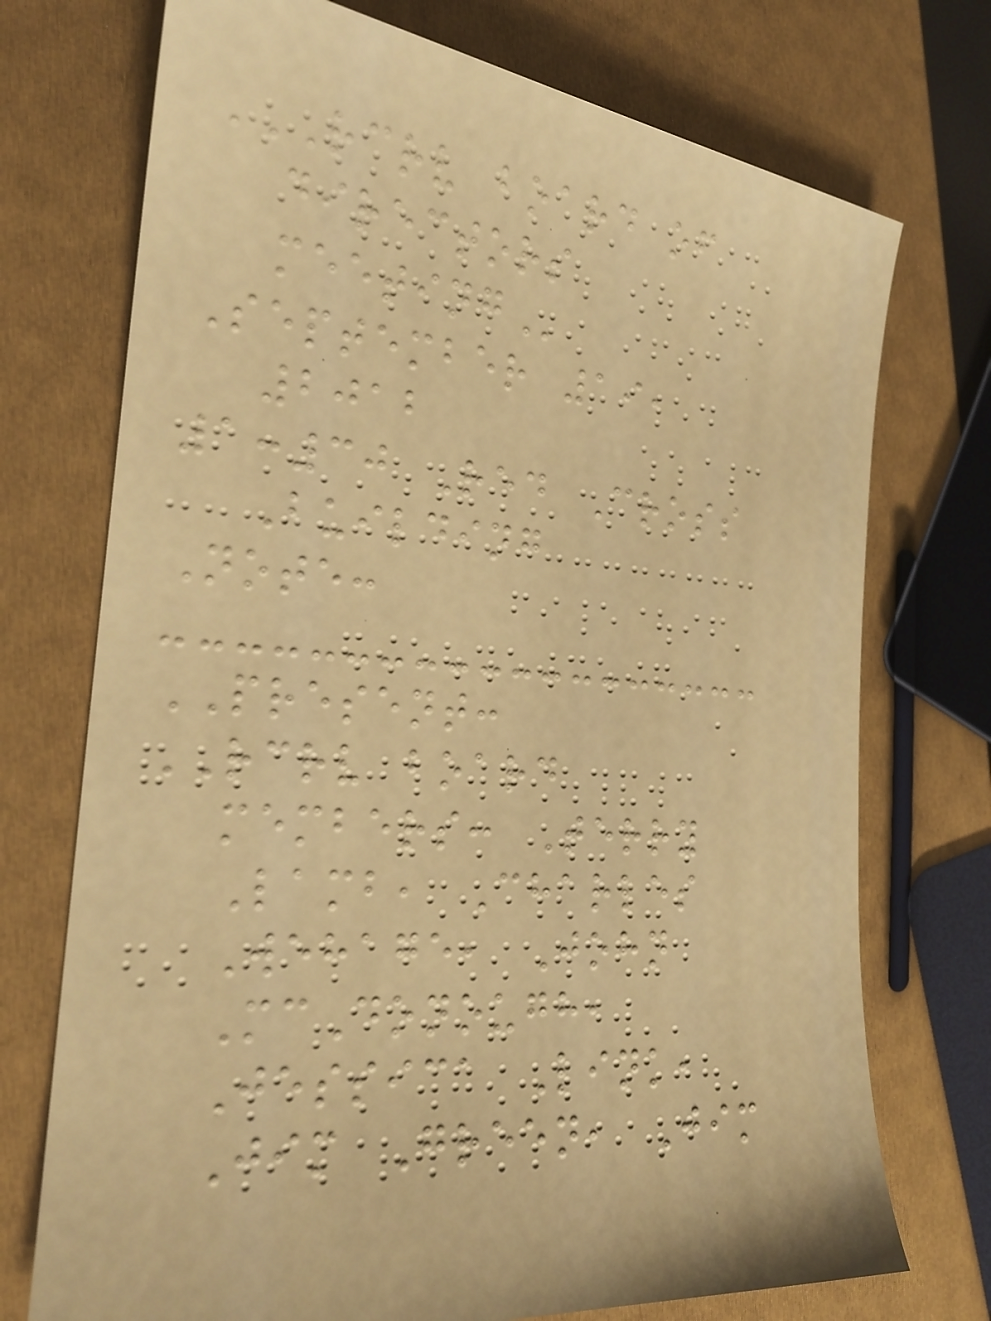RCRV BOARD OF
DIRECTORS
MEETING
September 19,
2012
1:30 Red Cross
Building
Note:
PRESENT:
RCRV board
members: Terry
Lamb, Charles
Wehage, John
McDonough,
Jessica Link,
Jim Green, Jim
